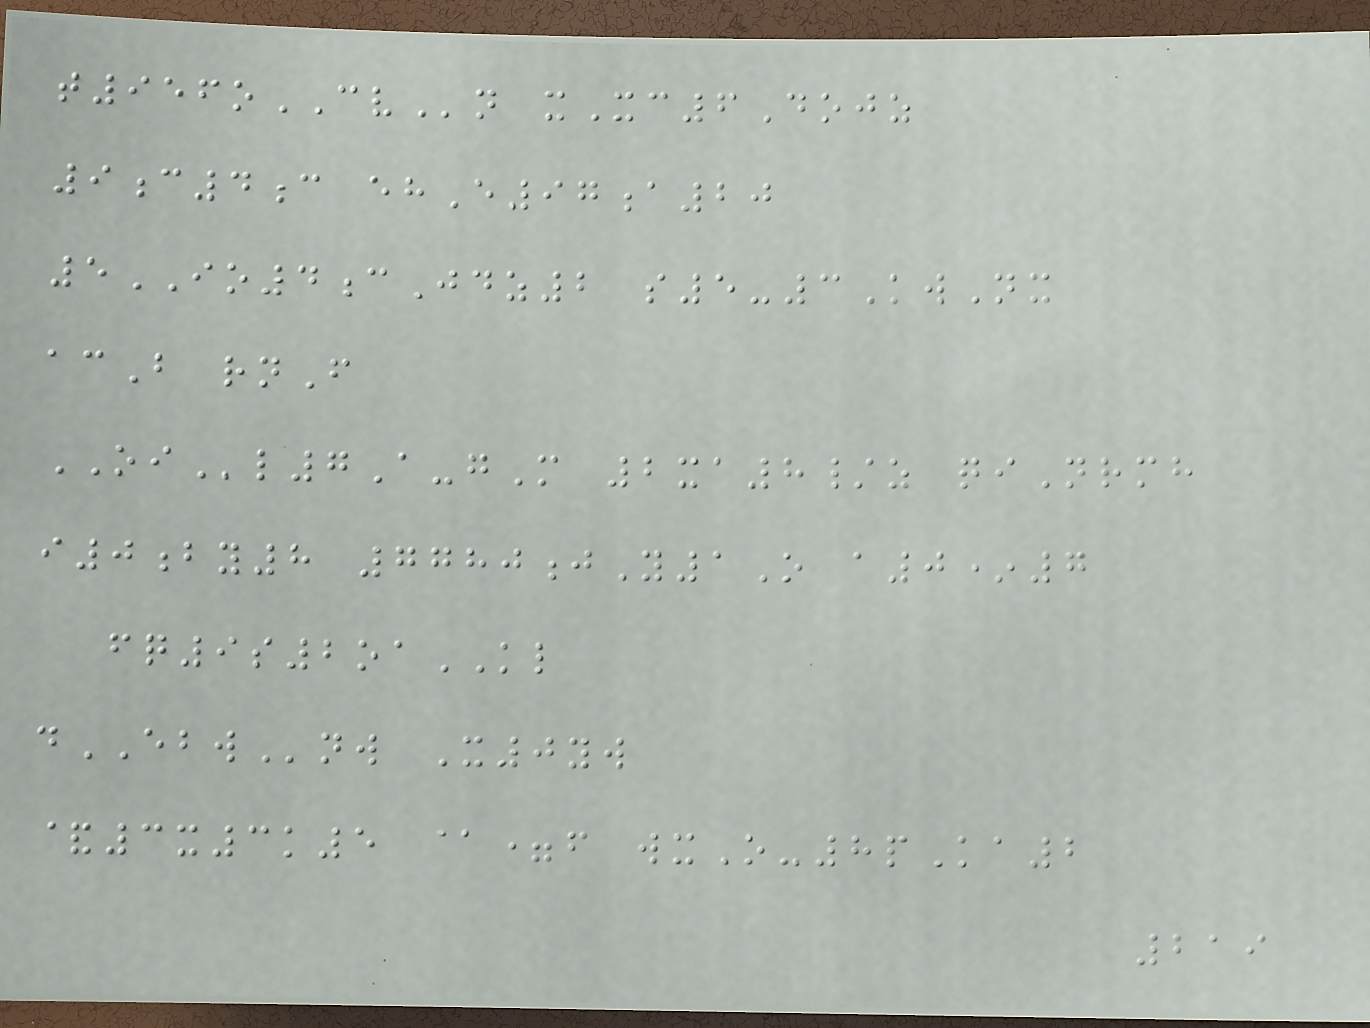t956oCVn xXc6Dojz
9c4c ehE97a20
5IO4cJdz2 s5-3KwNx
acB rnF
OIl7A-gM 2xa8/z qiNrmh
i0by8 7780jY1O a0*7
fq9s2oaKL
dEBWnw X0yw
&3x3k5 @=f wxO-8pKa2
219
